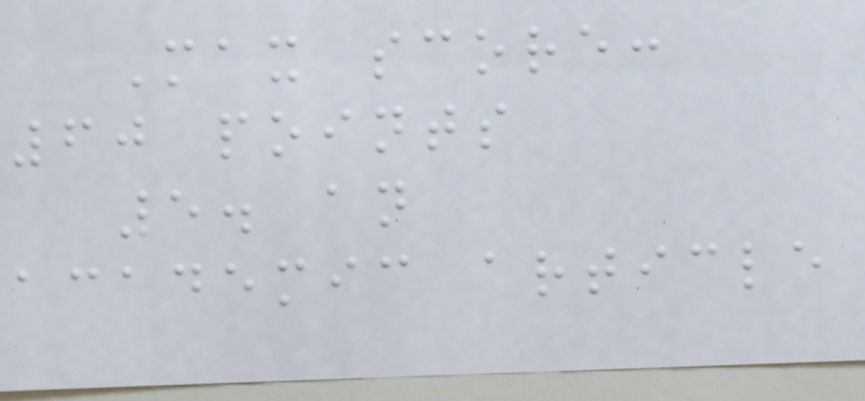Max score:
60 points
5. an
academic article
